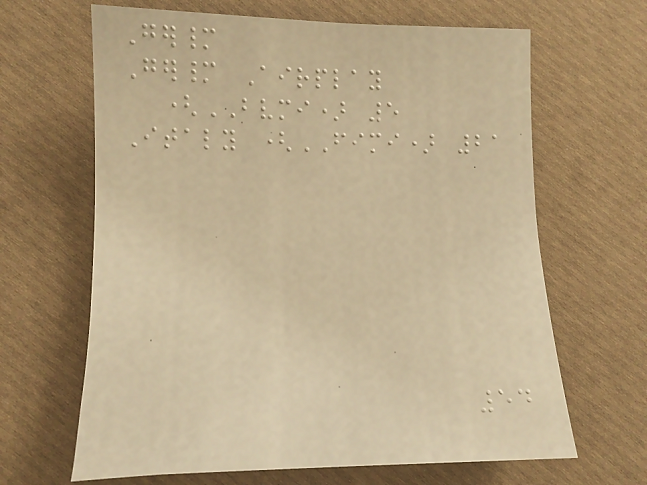Germany
Germany Airplay
(BVMI) 5
Italy (FIMI) 21
54
